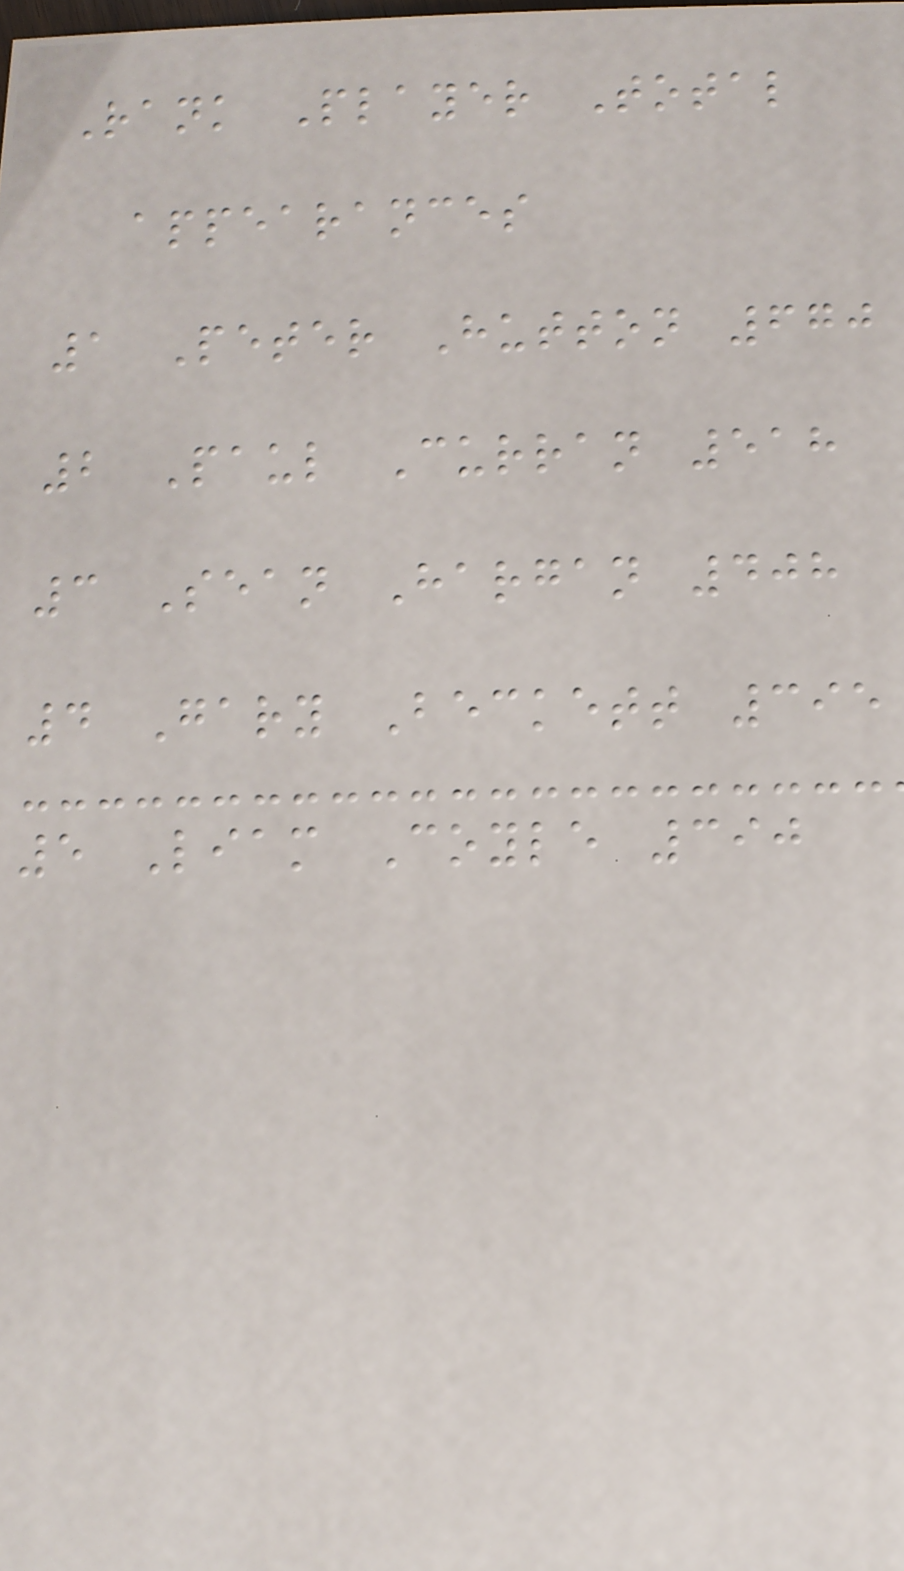Rank Player Total
appearances
1 Peter Hutton 670
2 Paul Curran 518
3 Sean Hargan 408
4 Gary Beckett 395
5 Liam Coyle 390
